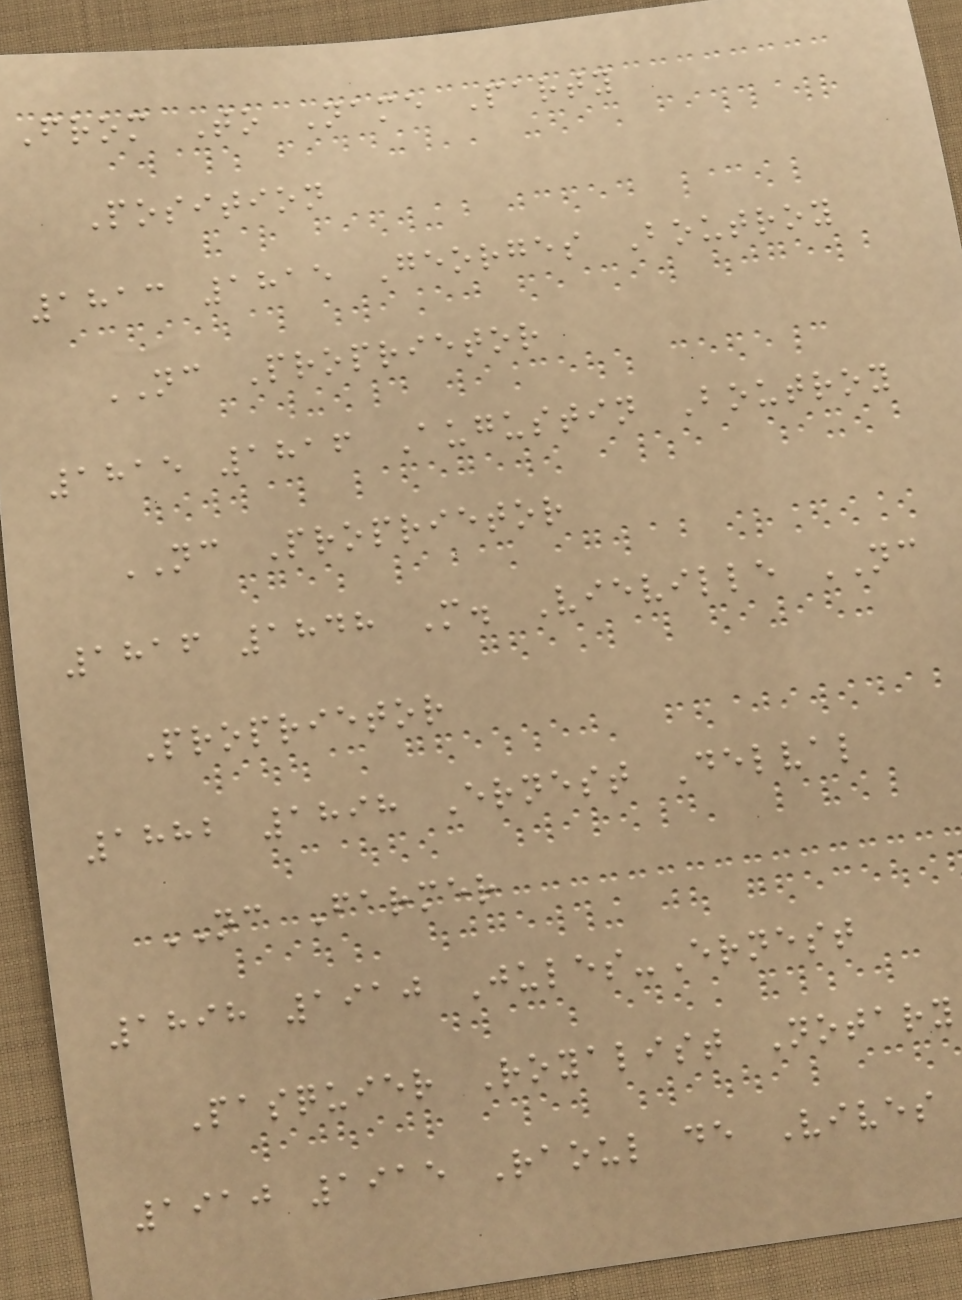From To Name Party
Position
1813 1815 Georges Boutroy
NC Proprietor
1815 1816 Augustin Boutroy
NC Proprietor
1816 1848 M. Vieville NC
Proprietor
1882 1898 Ernest Delval
NC Farmer
1898 1910 Jules-Ernest
Pasquier Royalist Notary
1910 1915 Raoul de Vives
